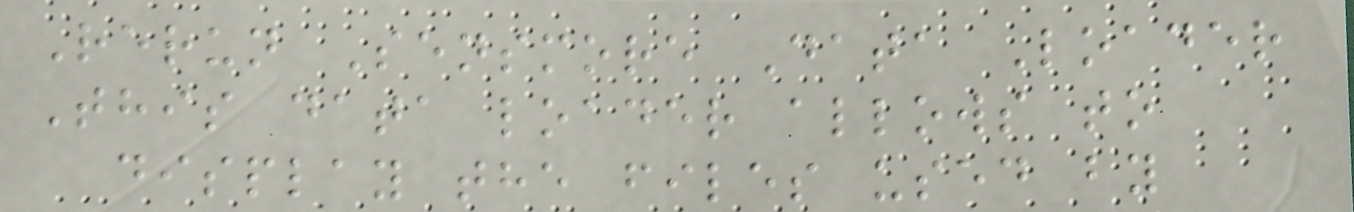Rerun Sensmore Data Loader
This data loader allows to
display the files used by
